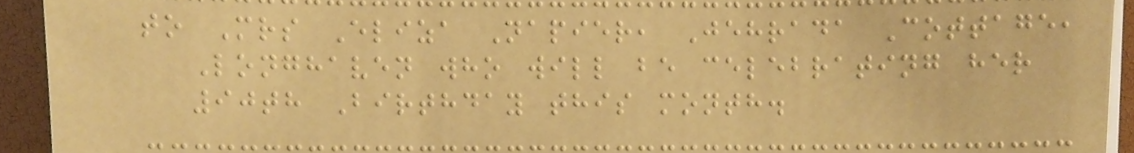to Mrs Eliza Napier, Jehrada Cottage,
Longhaven who will be celebrating her
90th Birthday this month.
